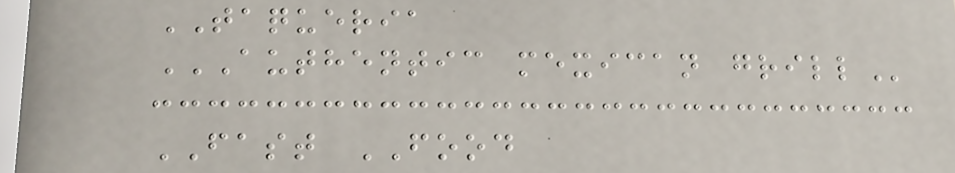TAQUERIA
AUTHENTIC MEXICAN GRILL
FAST FOOD
